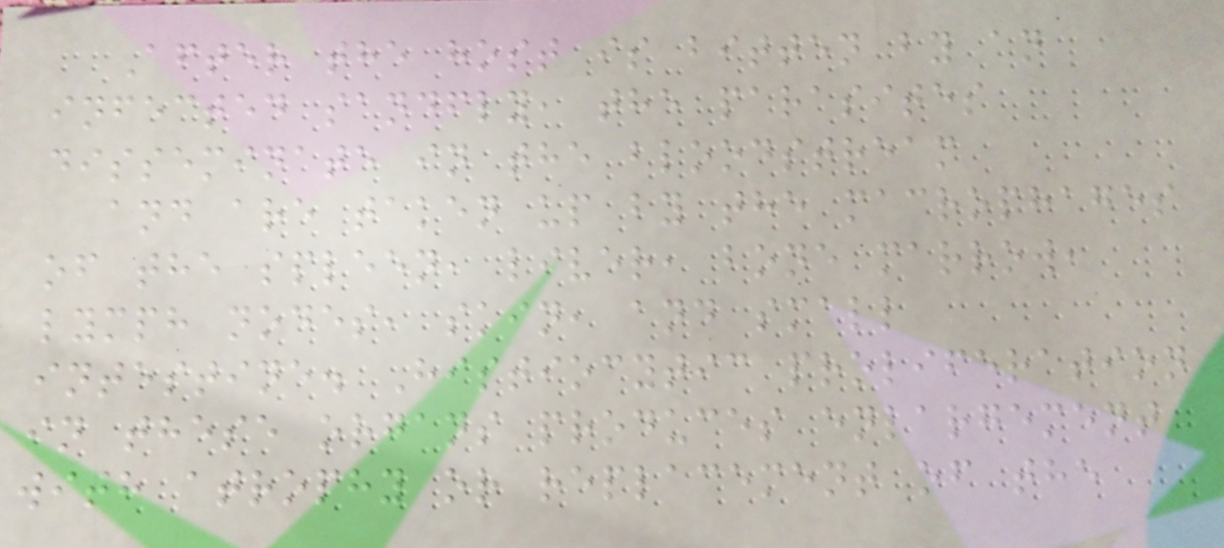After the host is bitten by an
infected sandfly, the parasites
disseminate in the bloodstream
and are taken up by the macrophages
of the spleen, liver, bone marrow,
lymph nodes, skin, and small
intestine. Histiocytic proliferation
in these organs produces enlargement
with atrophy or replacement of the
